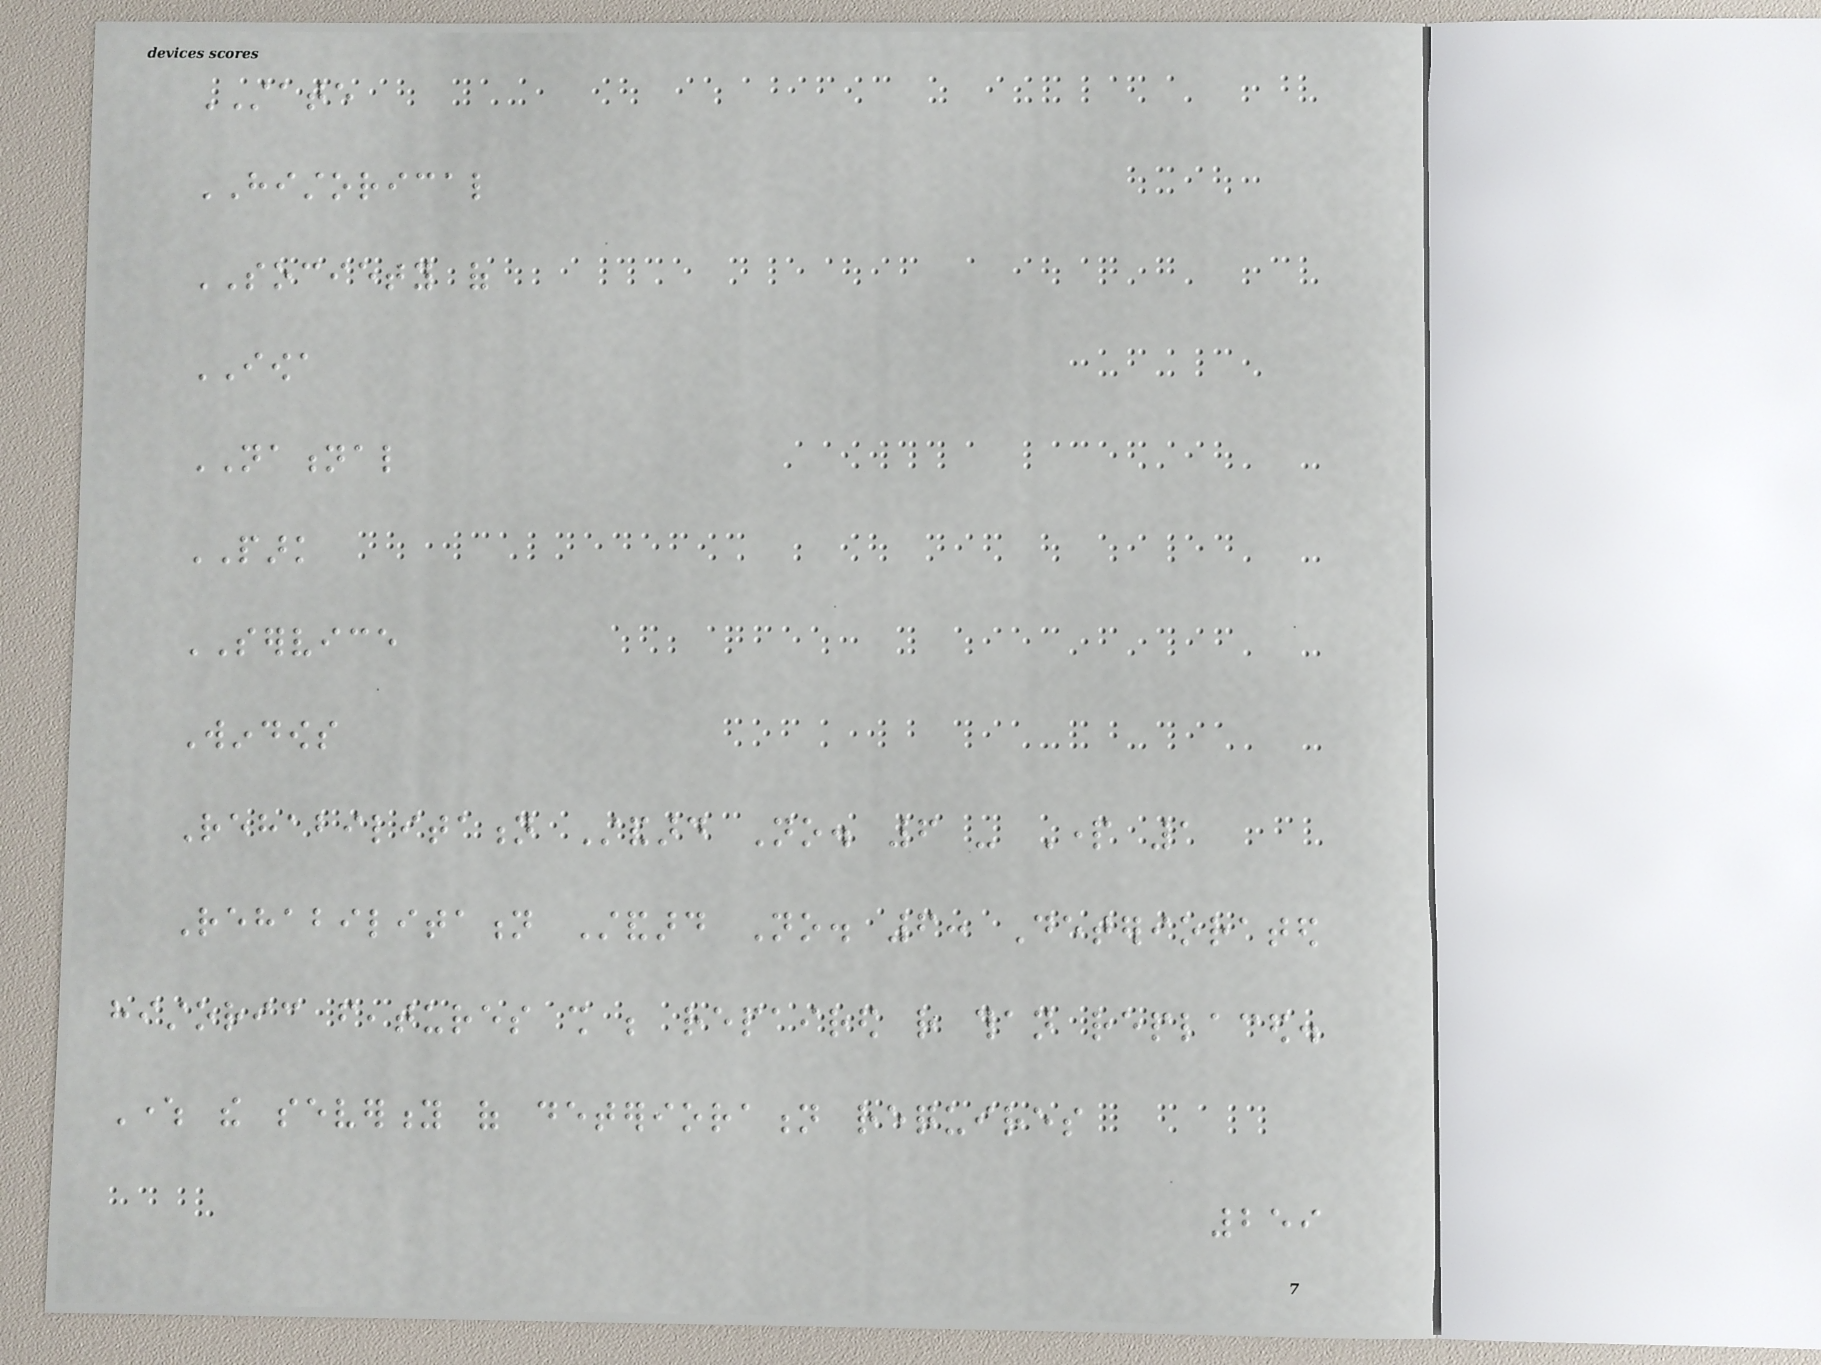STATE
HISTORICAL
SOCIETY of
IOWA
NATIONAL
PARK
SERVICE
Windows
Rehabilitation Standard No. 6 - Part 1
Rehabilitation Standard No. 6: Deteriorated
historic features shall be repaired rather than replaced.
Where the severity of deterioration requires
259
